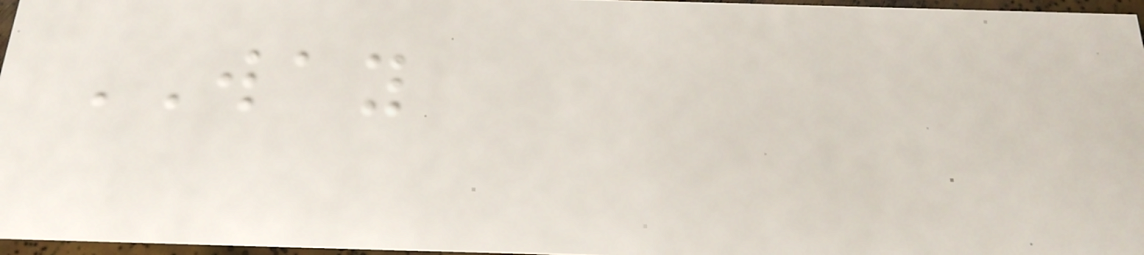WAY
